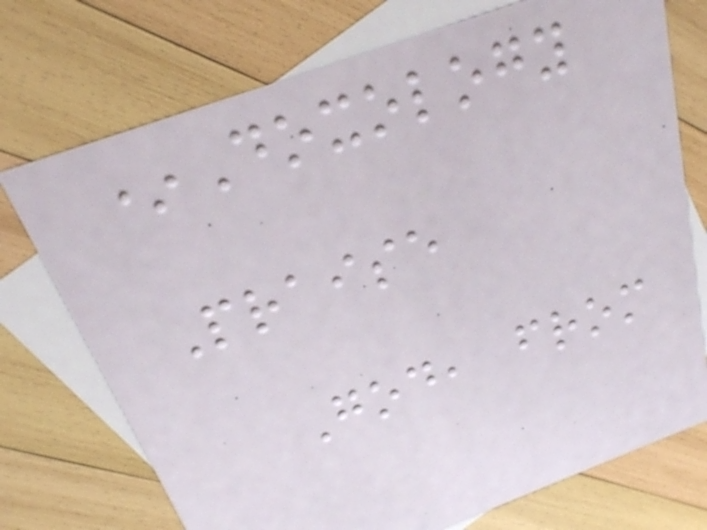*Doxology
Praise
God, from
